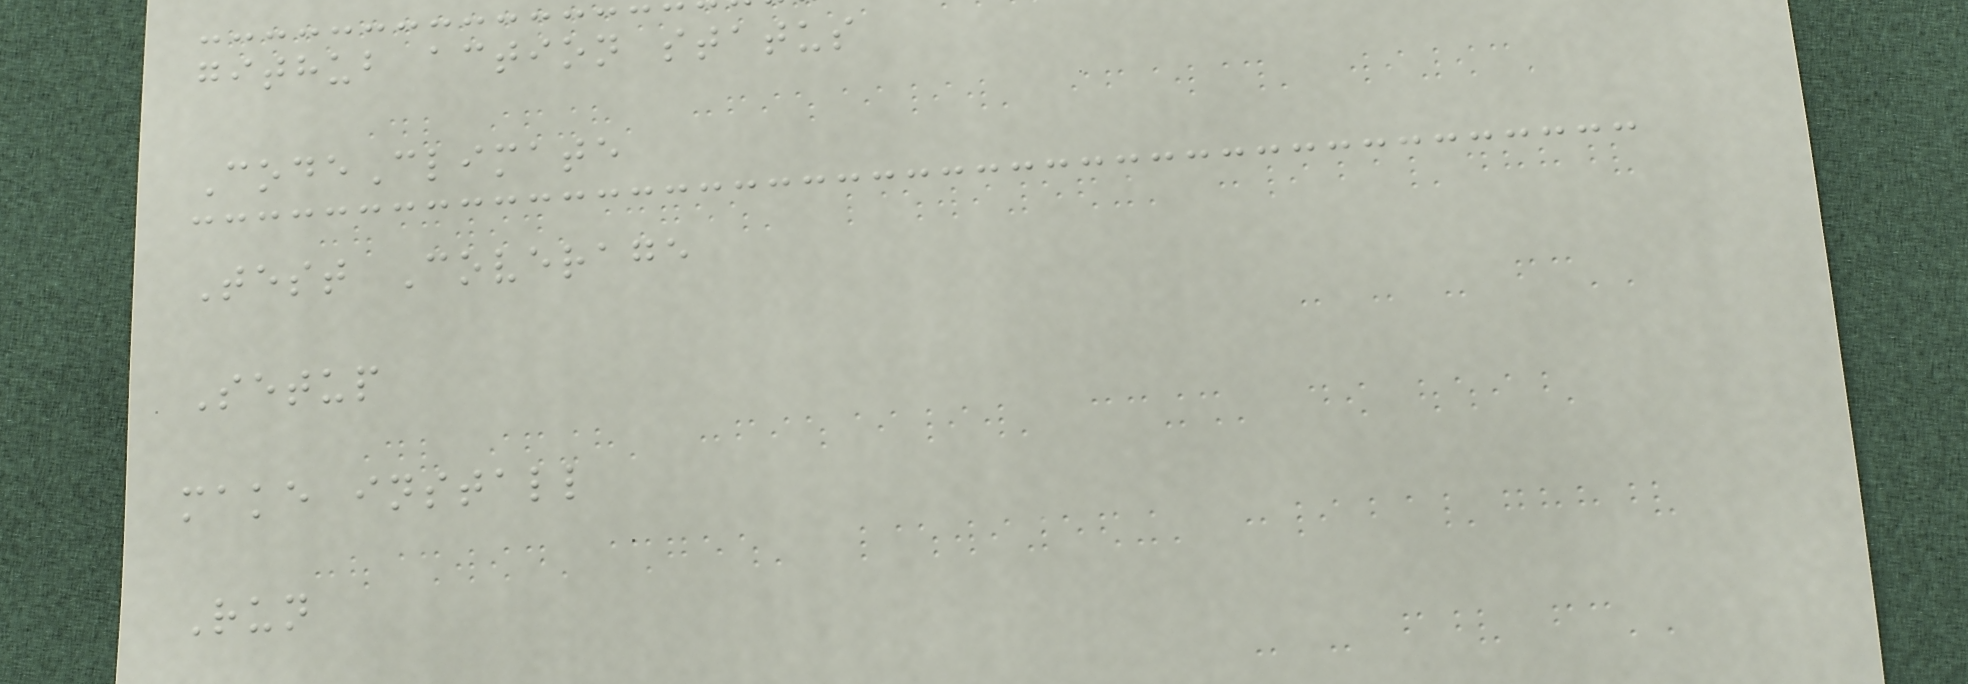github action status
CodeClimate
Test Coverage
Setup
make install
Run
